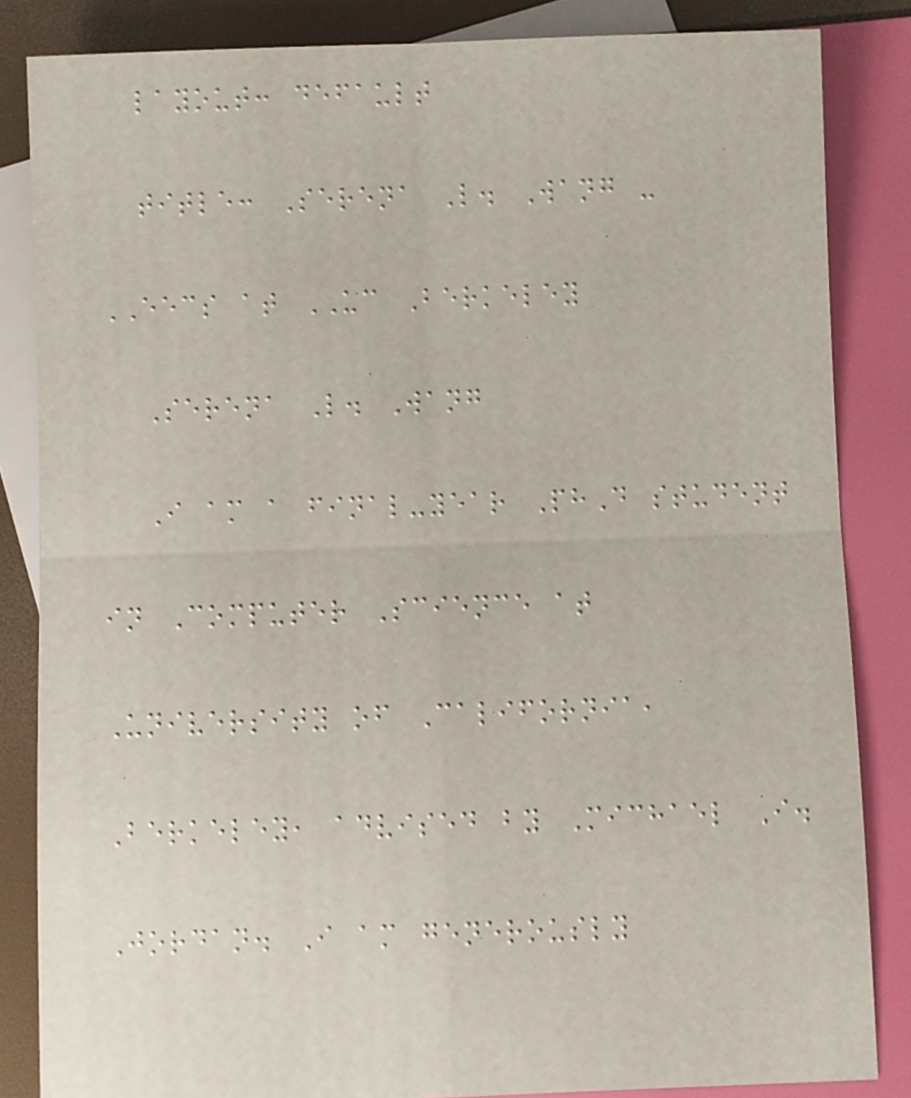layout: default
title: Serena L. Wang -
EECS at UC Berkeley
Serena L. Wang
I am a final-year PhD student
in Computer Science at
University of California,
Berkeley, advised by Michael I.
Jordan. I am generously
